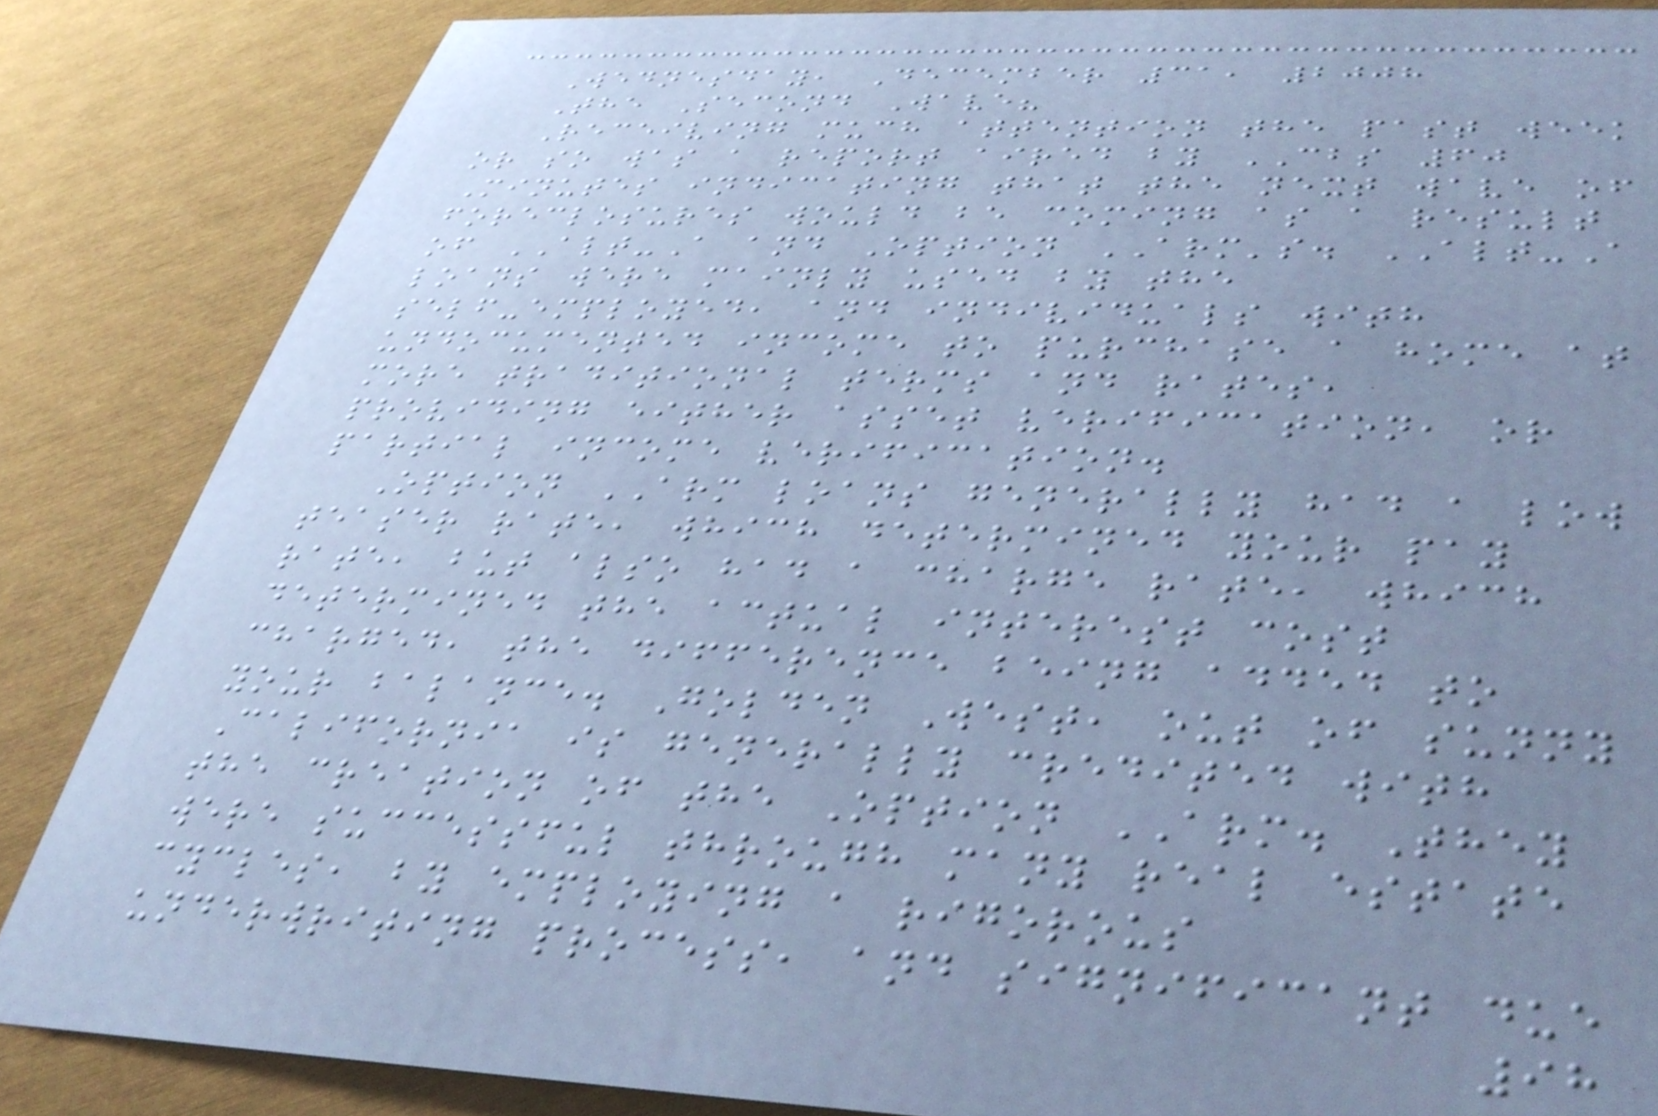Wednesday, December 31, 2008
The Second Wave?
Receiving much attention the past week
or so was a report aired by CBS 60
Minutes indicating that the next wave of
foreclosures would be coming as a result
of ALT-A and Option ARM's. ALT-A
loans were mainly used by the
self-employed, and individuals with
undocumented income to purchase a home at
more traditional terms and rates,
providing either asset verification, or
partial income verification.
Option ARM loans generally had a low
teaser rate, which determined your pay
rate, but also had a charge rate, which
determined the actual interest cost
charged, the difference being added to
your balance. Golden West, out of sunny
California is generally credited with
the creation of the Option ARM. They
were successful through many real estate
cycles, by employing a rigorous
underwriting process, and significant due
98
